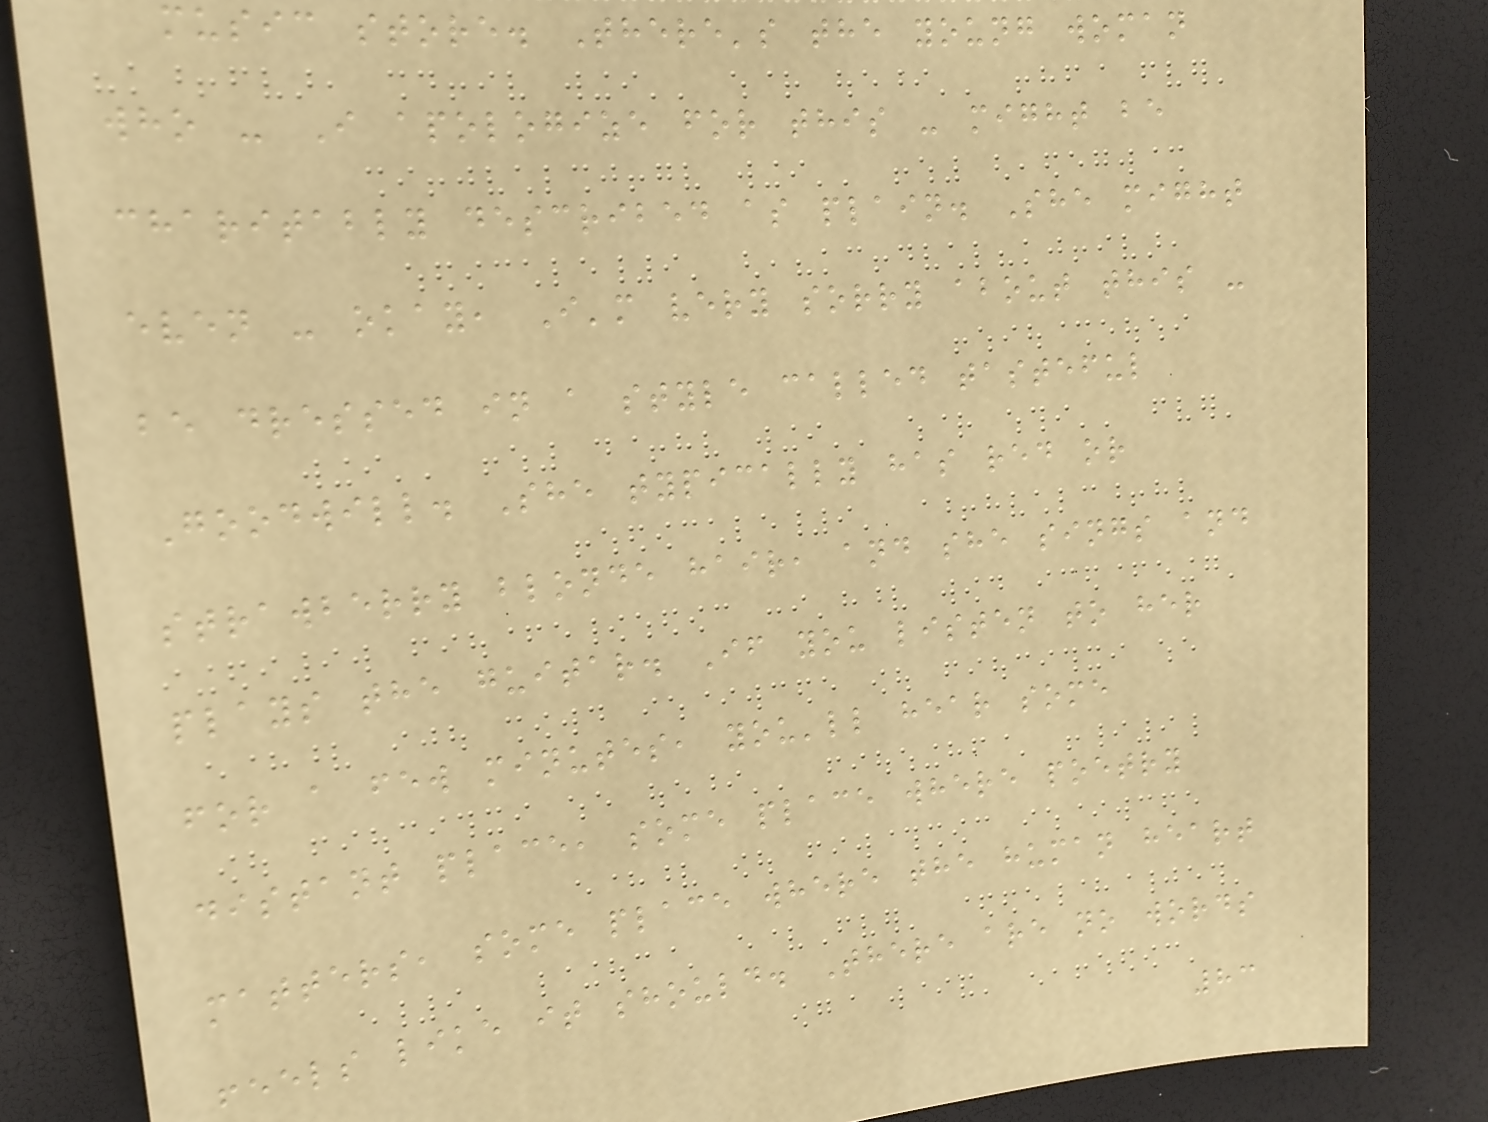music store. There's the young woman
who - I apologize for this - might be
charitably described as plain. She might
even - okay, I'm very sorry about this -
be dressed in a style called tasteful
Goodwill. She typically has red or
strawberry blonde hair, and she sings and
plays the guitar. If you listen to her
for a few minutes, you'll hear some
distant place, some place where poetry
matters, some place where the human heart
feels like it should. There are no words
83
